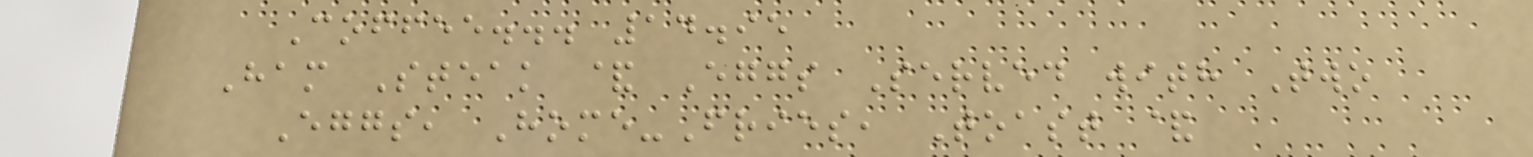Coffee... 14.95
Ham Steak & Eggs Served with Two
Eggs, Home-Fries, Toast &
